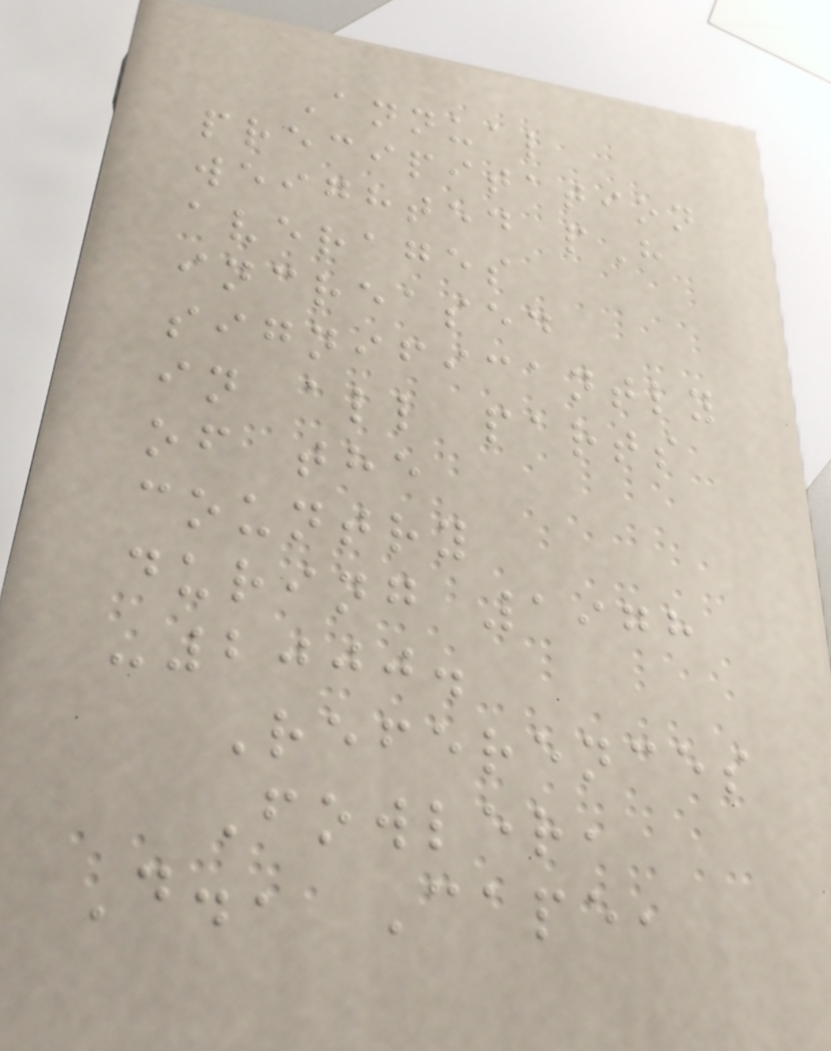Annual
precipitation
weighted pH
averages
increased
significantly
in all parts
of the
country
during 1978
-2000.
References
Fowler,
D., Cape,
